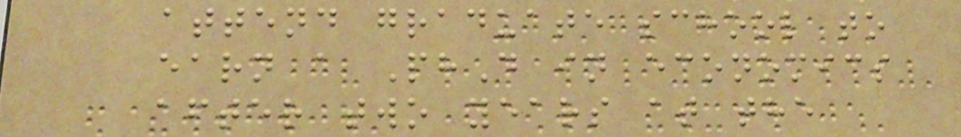attend graduate school to
earn a PhD in economics
after two years at the
